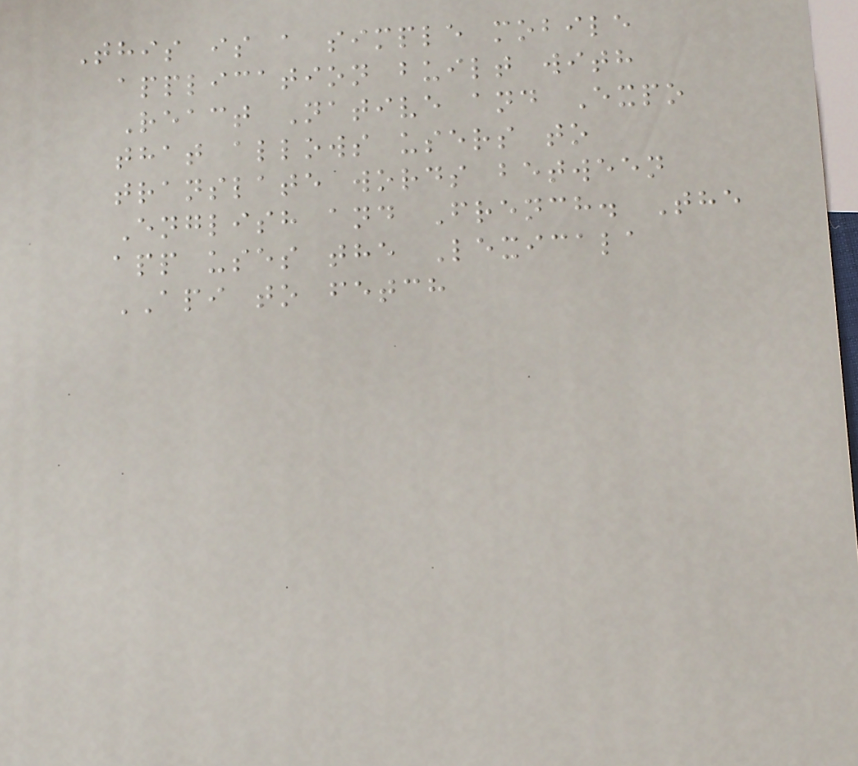This is a simple mobile
application built with
React Native and Expo
that allows users to
translate words between
English and French. The
app uses the Lexicala
API to fetch
